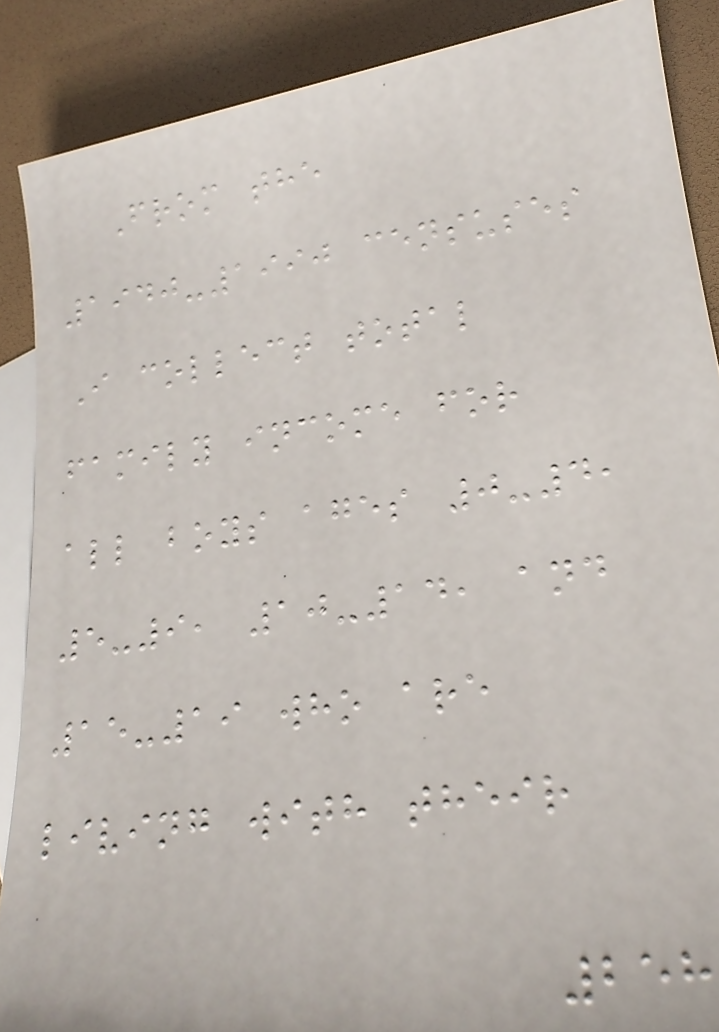From the
1940-1990 censuses
I collect total
family income for
all boys ages 0-4,
5-9, 10-14, and
15-19 who are
living with their
258
